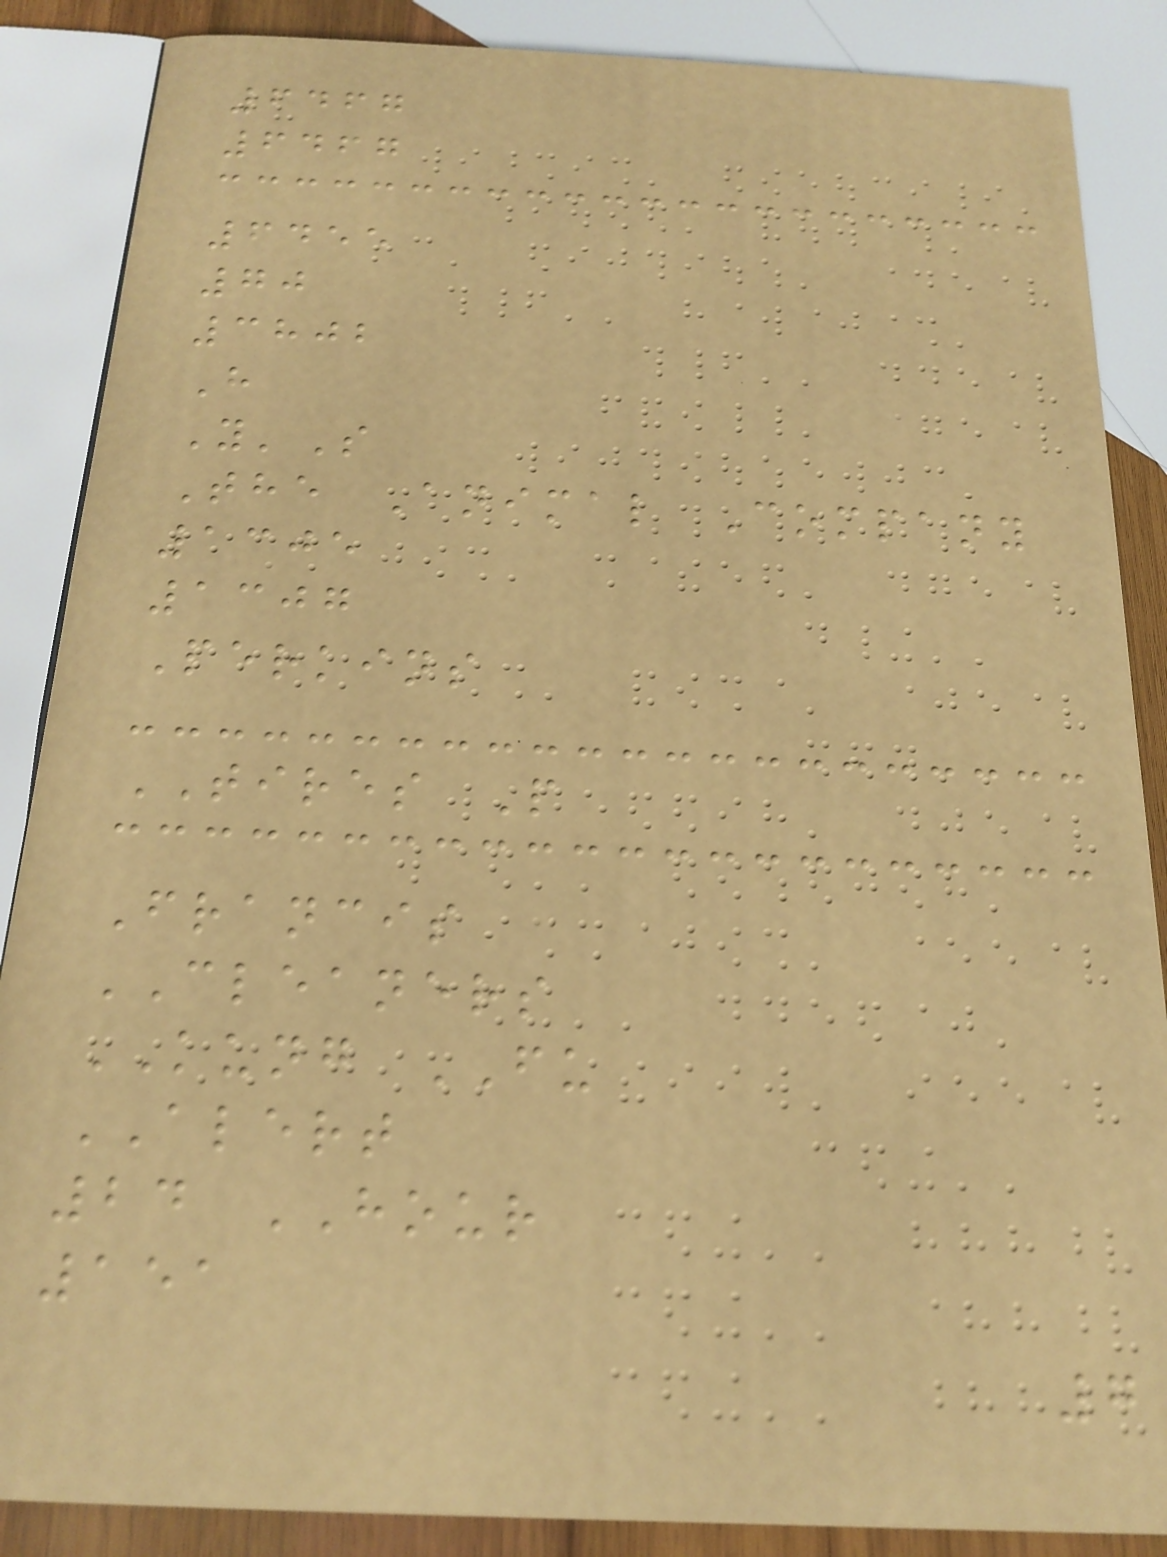6467
6467
6455
70
3802
H
Y'S
The Animal Company
1305
1307
Perkins
TIRES P
Francis
CLEANERS
KUNG FU
ALERT
24 HOUR
151
7
